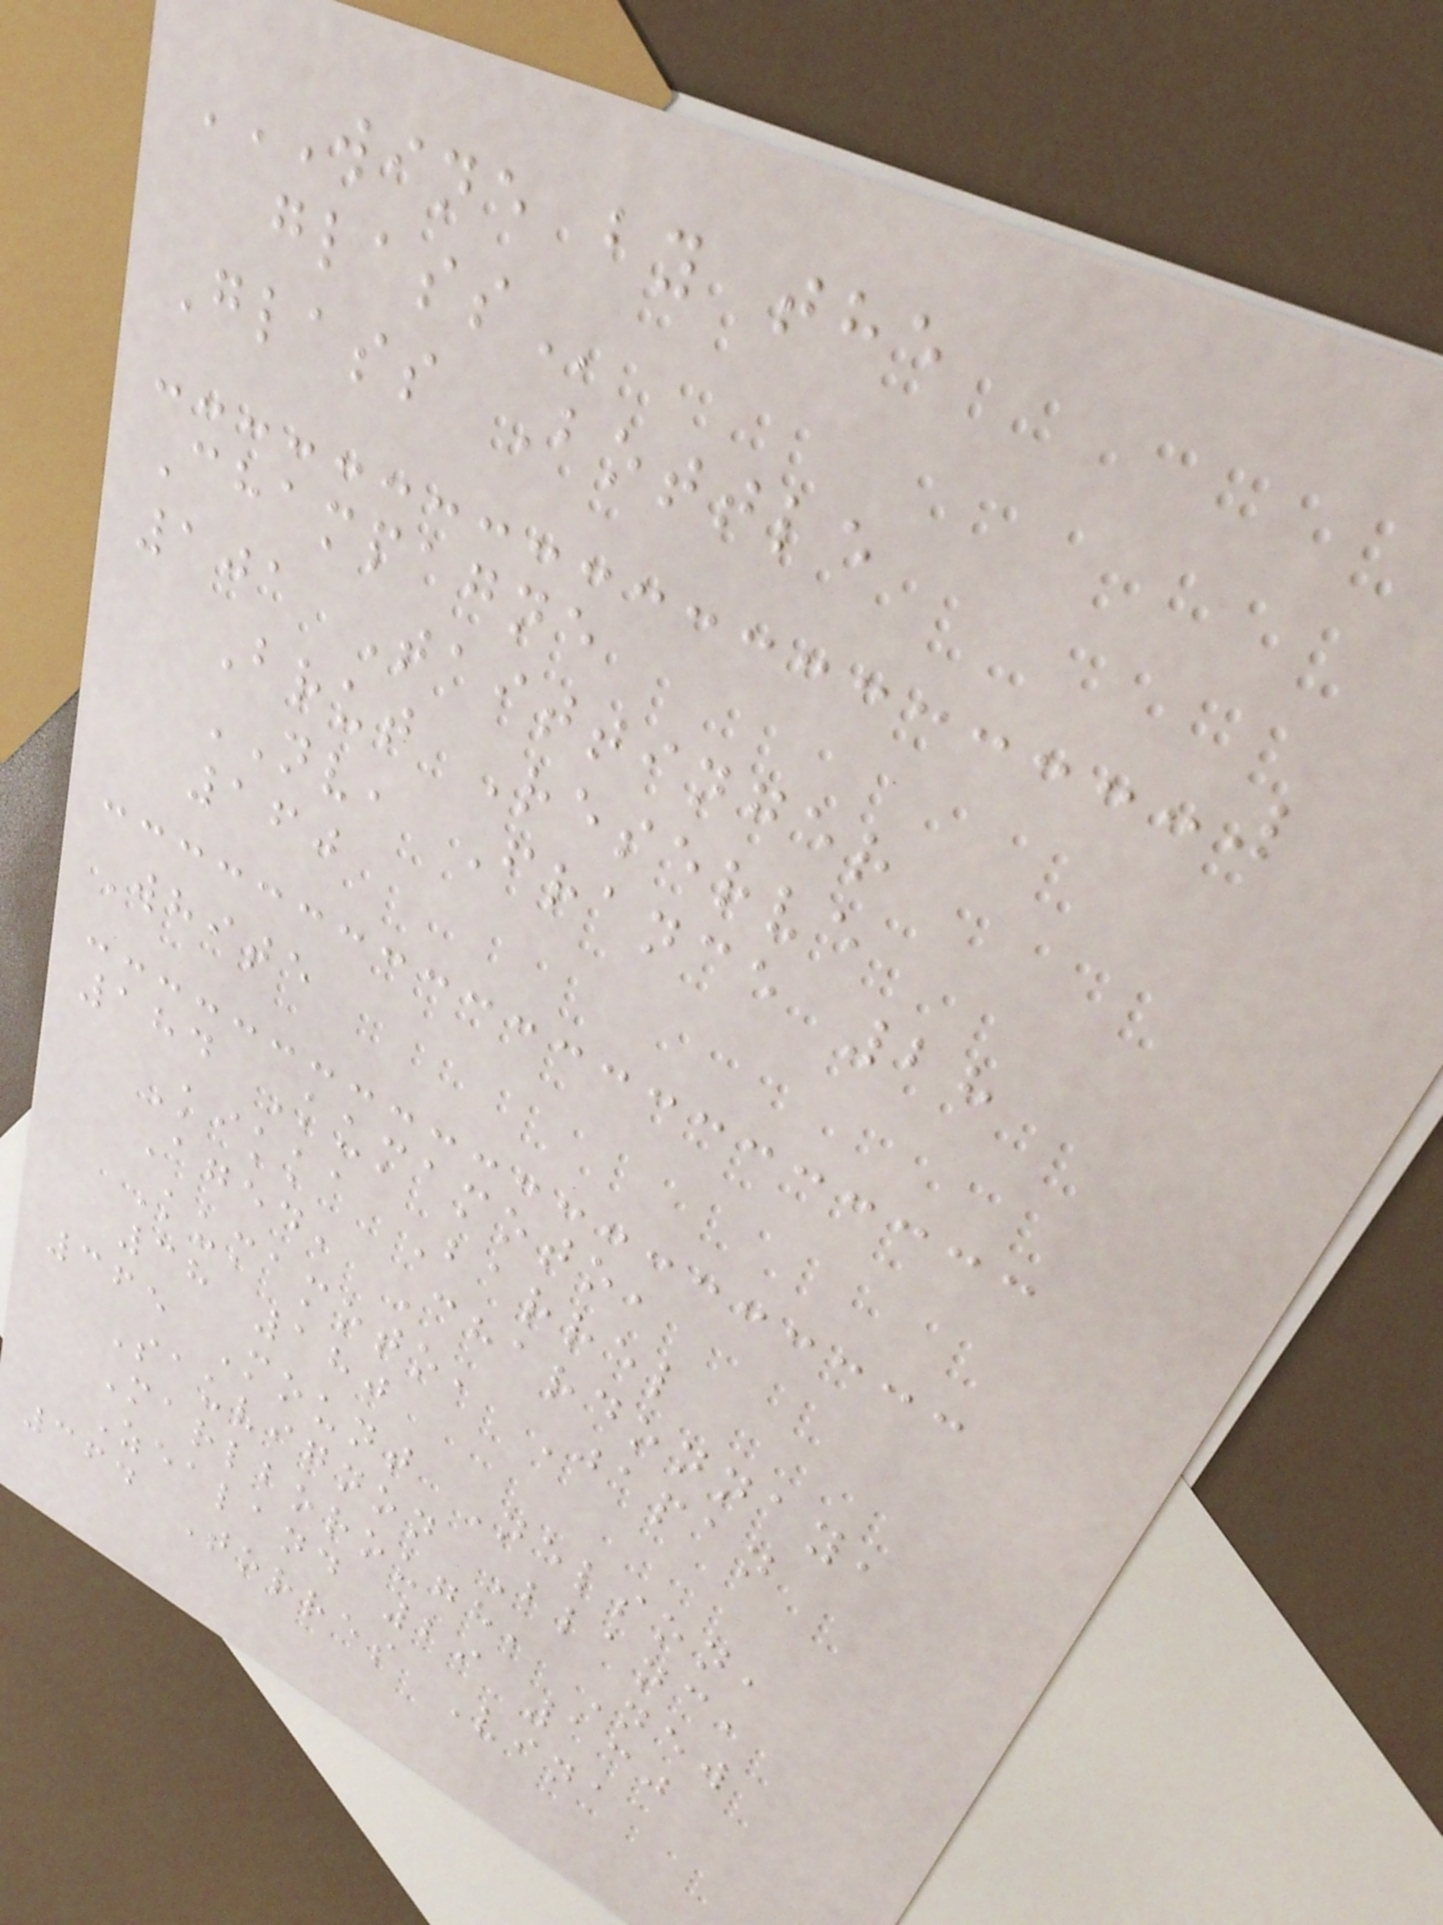WINE BY THE
GLASS
Glass Bottle
Champagne
101 Taittinger
Brut Reserve
NV, France 28
160
White
184 Kumamoto,
Kikka Barrel
Aged, Chardonnay,
Kumamoto, Japan
38 180
365 Mount Nelson,
Sauvignon Blanc,
Marlborough, New
Zealand 29 130
364 Torres Vina
